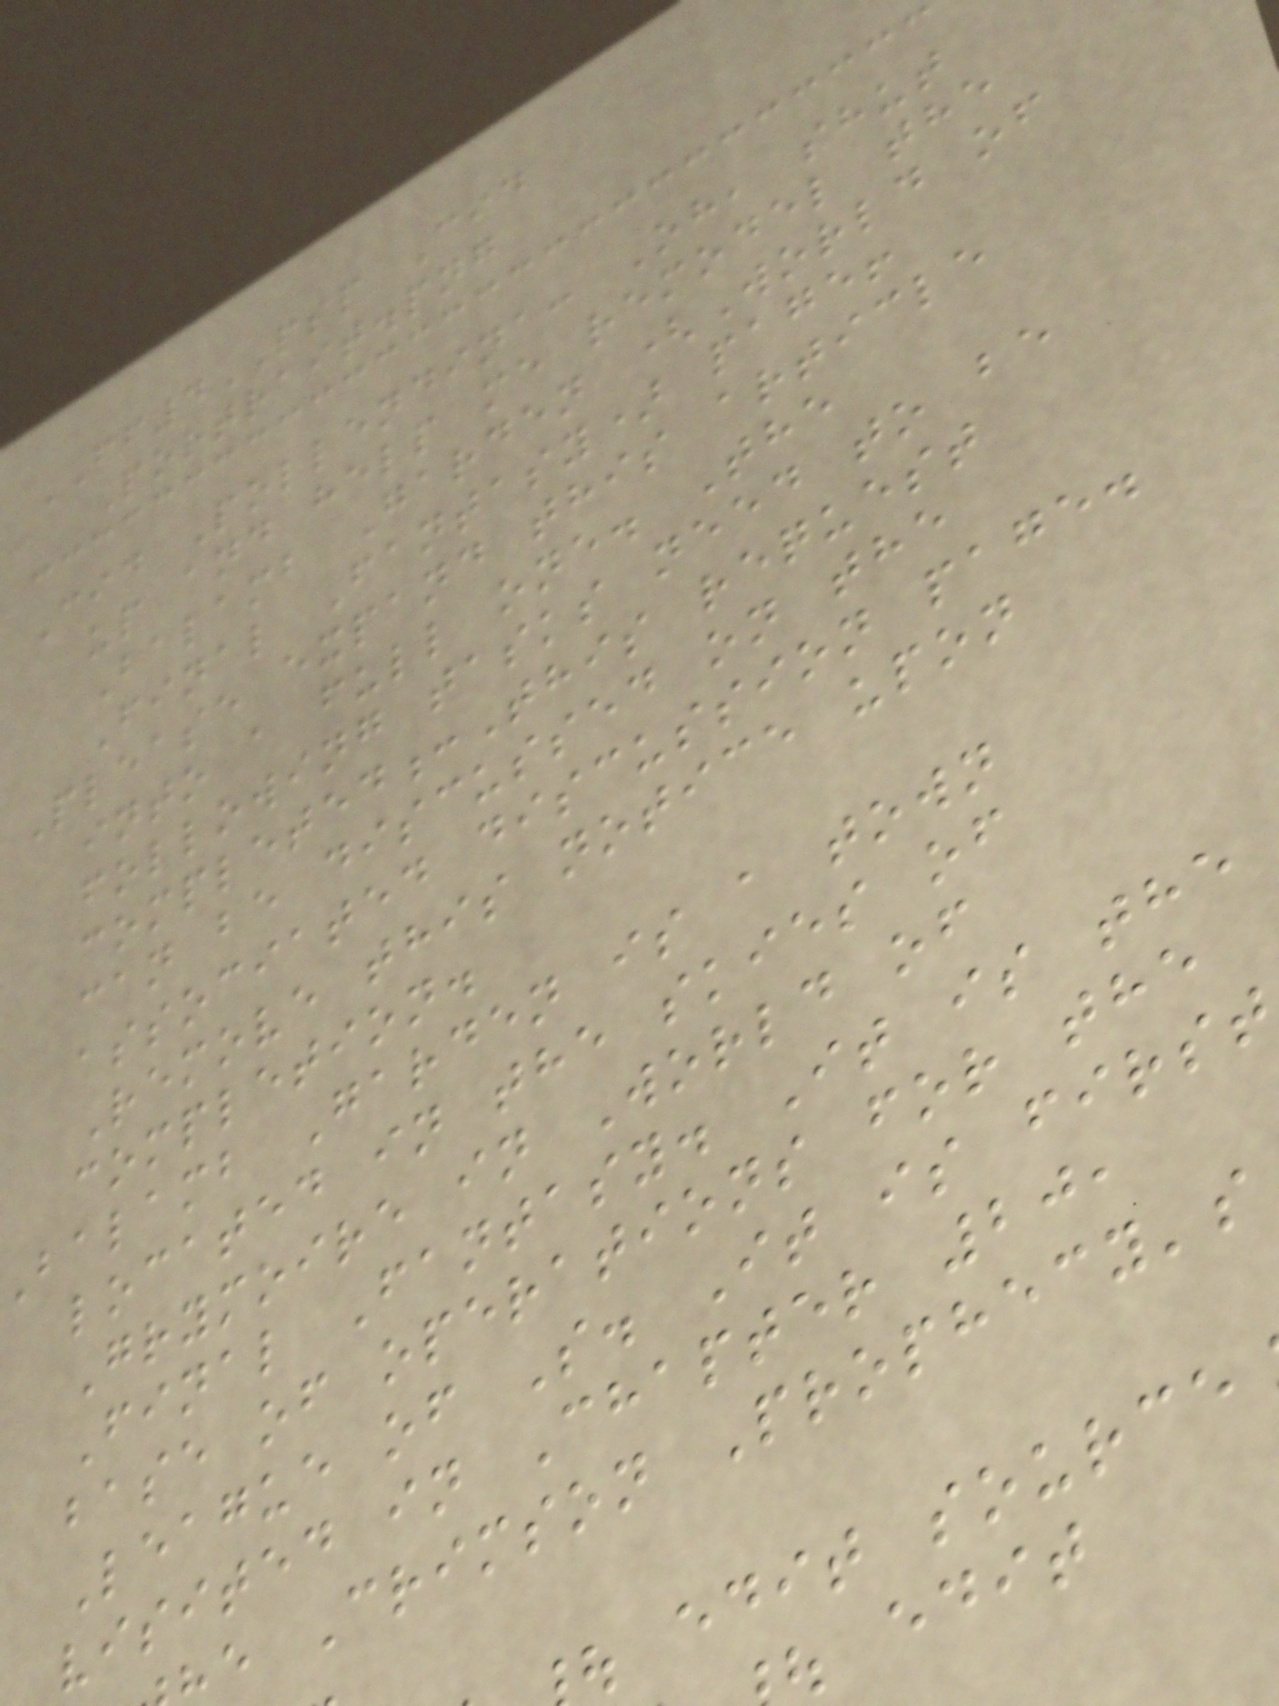FF4PSP Cid
Portrait.png
Cid Pollendina: Oh, shut
up and help me remodel the
Balamb Garden (World of
Final Fantasy) page!
Please expand this article
into a full one. The
following tasks need to be
completed:This request
can be discussed on the
associated discussion page.
Remove this notice upon
completion.
Balamb Garden is a town
located in the skies of
Grymoire in World of
Final Fantasy. It is the
base of operations for the
League of S. It is first
visited in Chapter 20,
e Crimson Prophecy's
edit source
